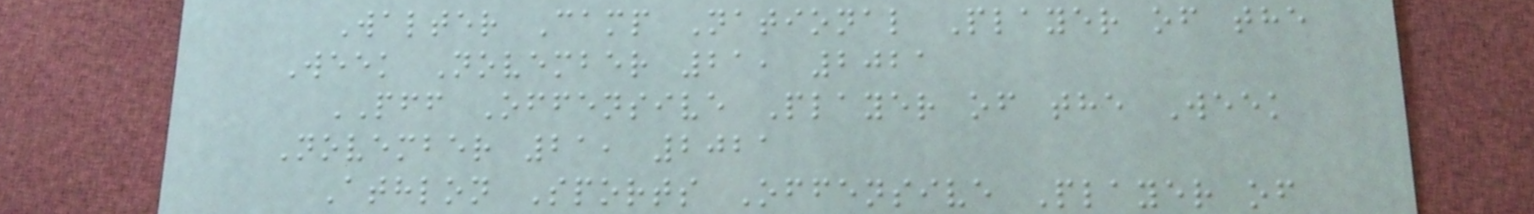Walter Camp National Player of the
Week November 21, 2021
PFF Offensive Player of the Week
November 21, 2021
Athlon Sports Offensive Player of
